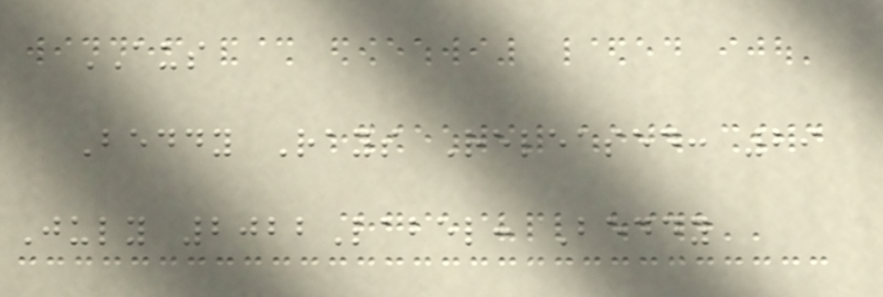AUS
Beddy Rays Released: 29
July 2022Label: Beddy
